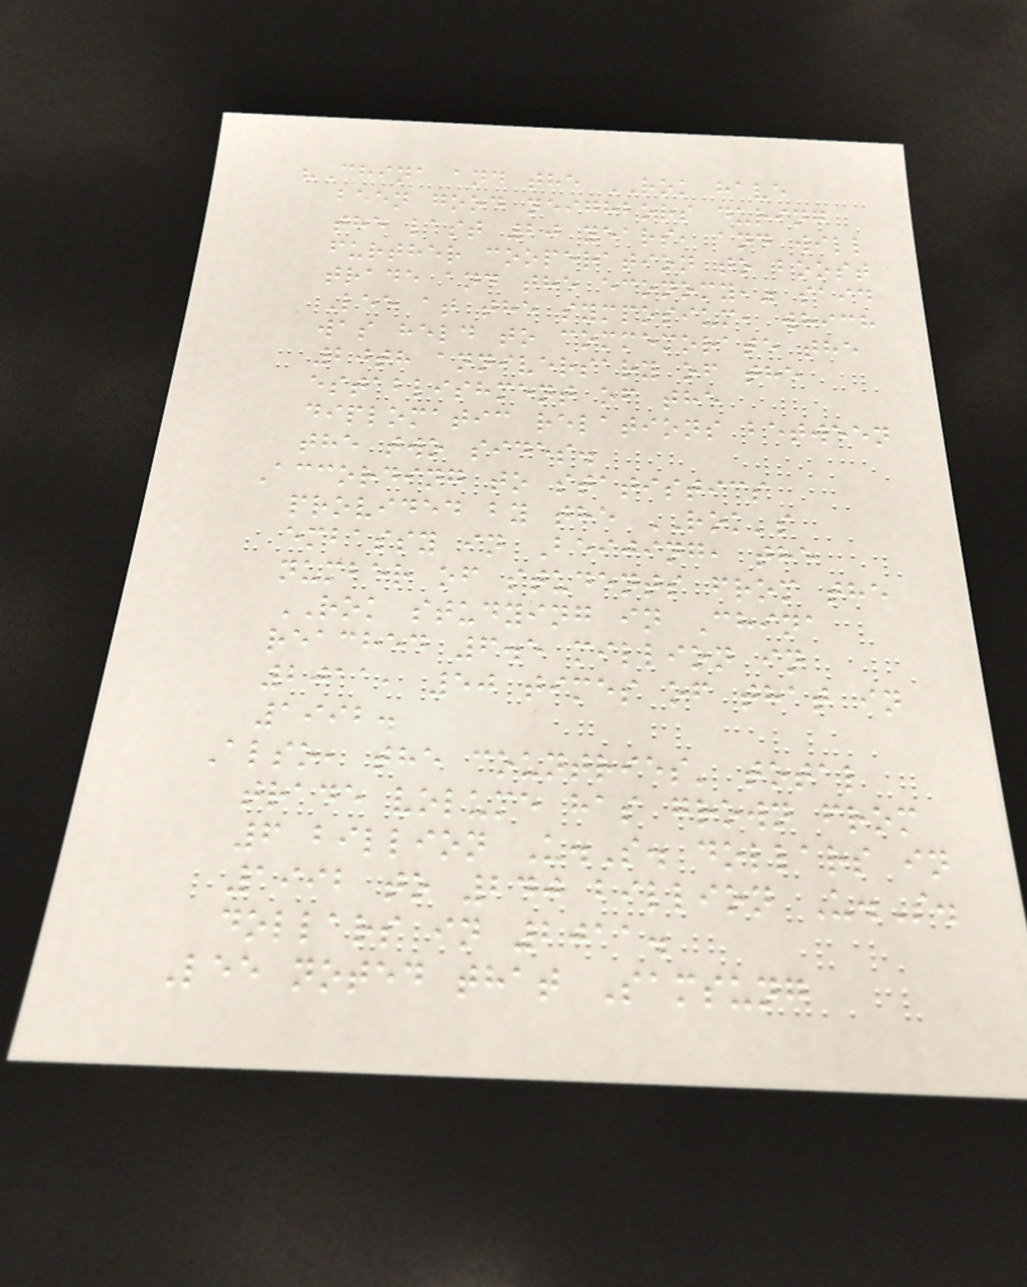"China and the ROK have
been good neighbors during
the last 20 years, and will
further cooperation to boost
trade and the economy," said
Lee at the symposium, which
was held to commemorate the
20th anniversary of the
establishment of the
diplomatic relations between
the two sides.
According to statistics
provided by the ROK's
embassy in Beijing, the
number of students from the
ROK studying in China
reached 6.5 million in
2011, 50 times of that in
1992.
Also, the countries' total
trade volume has grown from
6 billion U.S. dollars in
1992 to 240 billion U.S.
dollars in 2011.
Lee noted that Samsung
